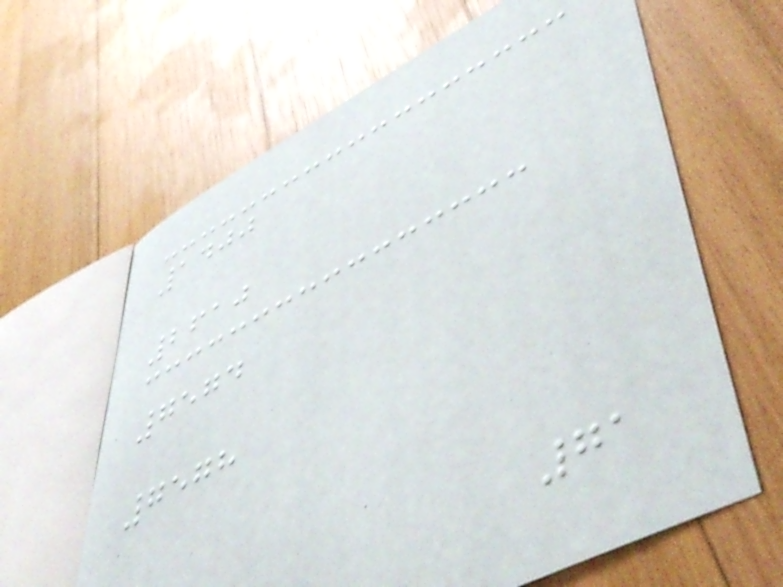1400
2610
7574
7578
71
